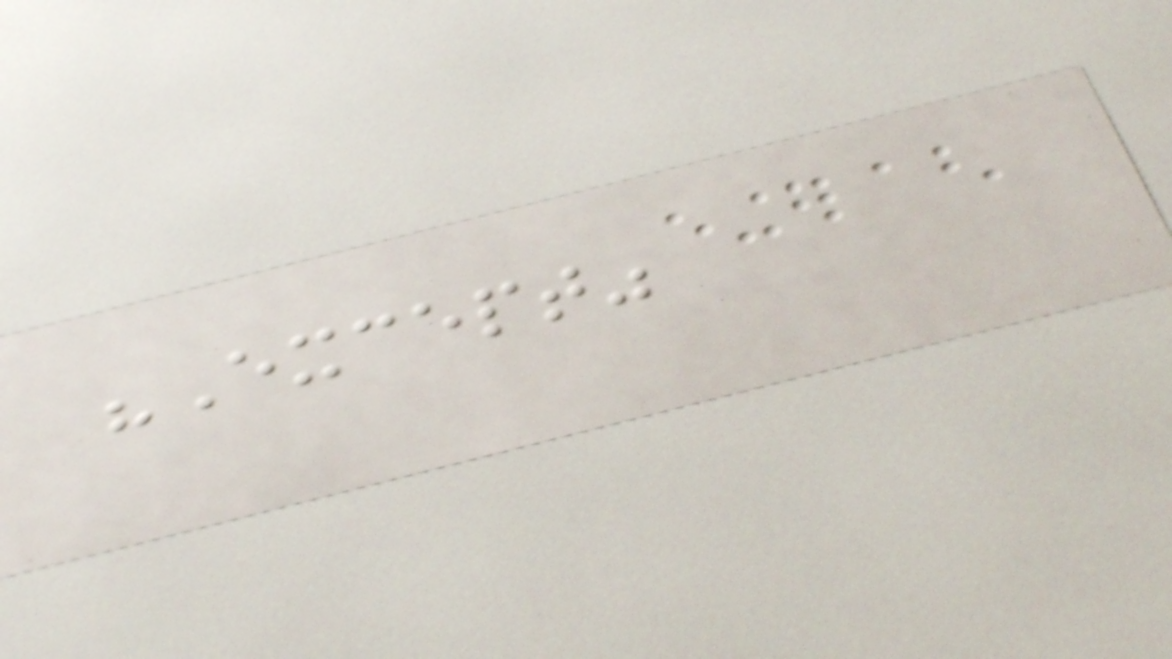"Except"
